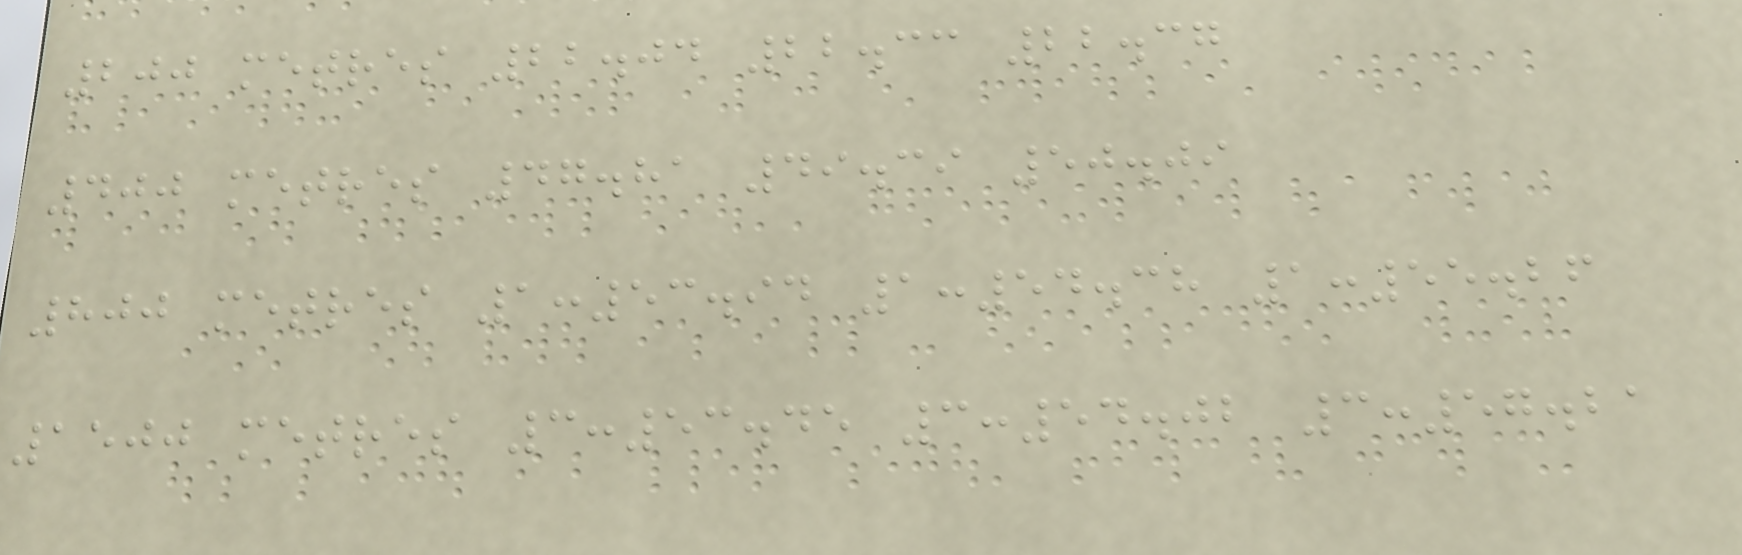200 metres 22.04 22.33 22.37
400 metres 47.81 49.39 50.09
800 metres 1:53.94 1:54.38 1:55.26
1500 metres 3:53.45 3:54.02 3:57.21
